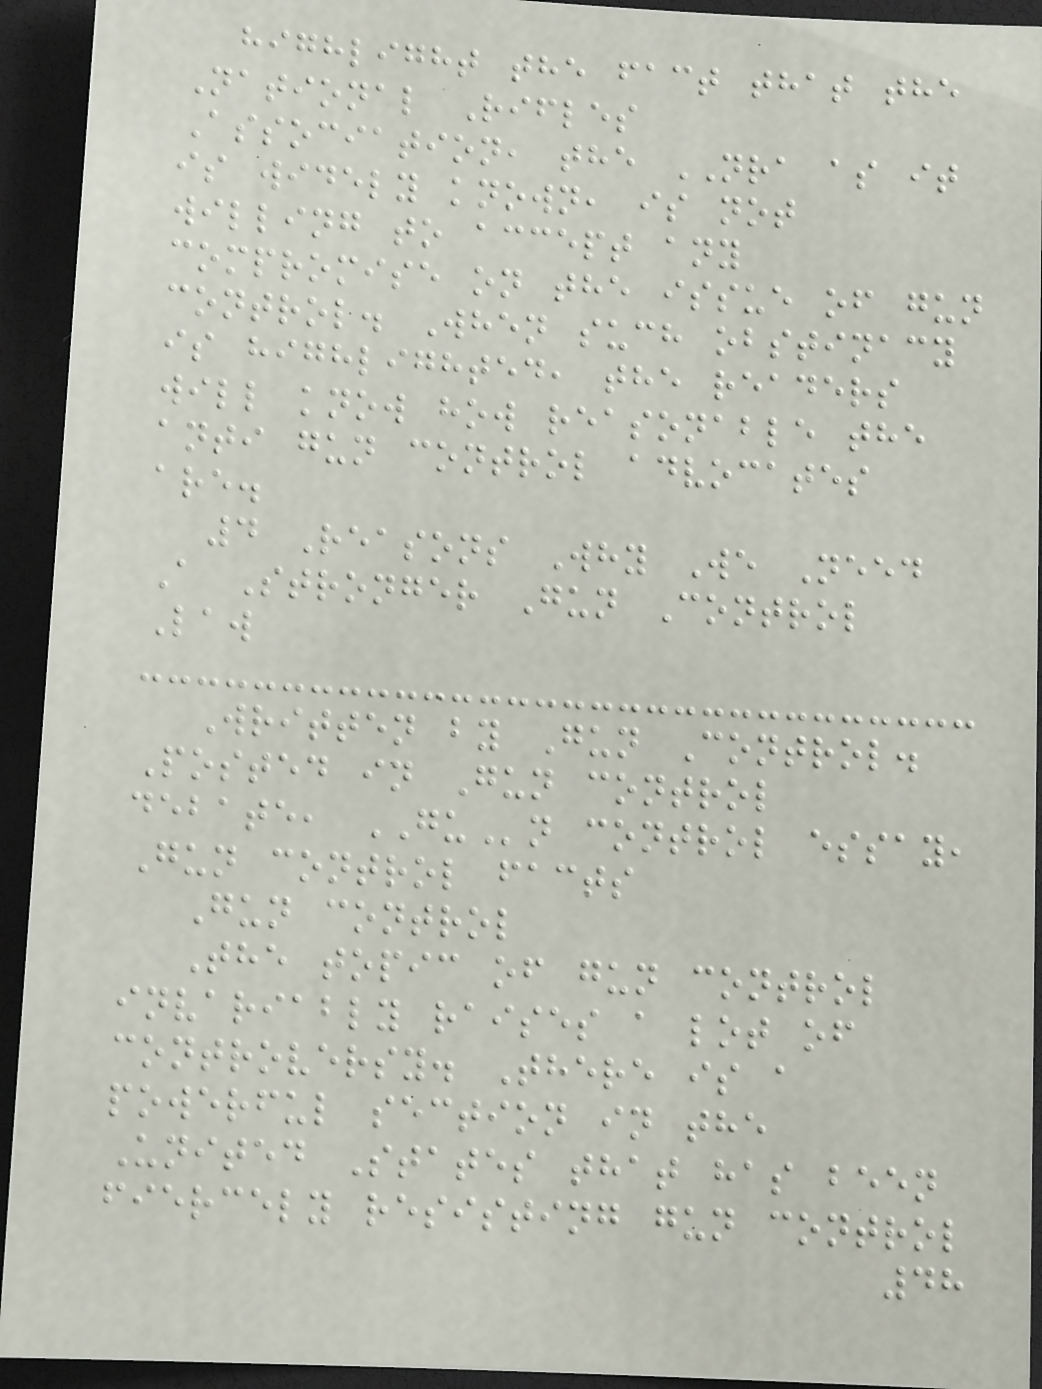highlight the fact that the
National Rifles
Association, the NRA as it
is widely known, is not
willing to accept any
compromise on the issue of gun
control. When such obstinacy
is highlighted, the readers
will know how reasonable the
anti gun control advocates
are.
4 Reasons Why We Need
A Stronger Gun Control
Law
Written by Gun Control.
Posted in Gun control
debate, GUn control essay,
Gun control facts
Gun control
The topic of gun control
invariably raises a lot of
controversy. There is a
powerful section in the
United States that has been
fiercely resisting gun control
48
